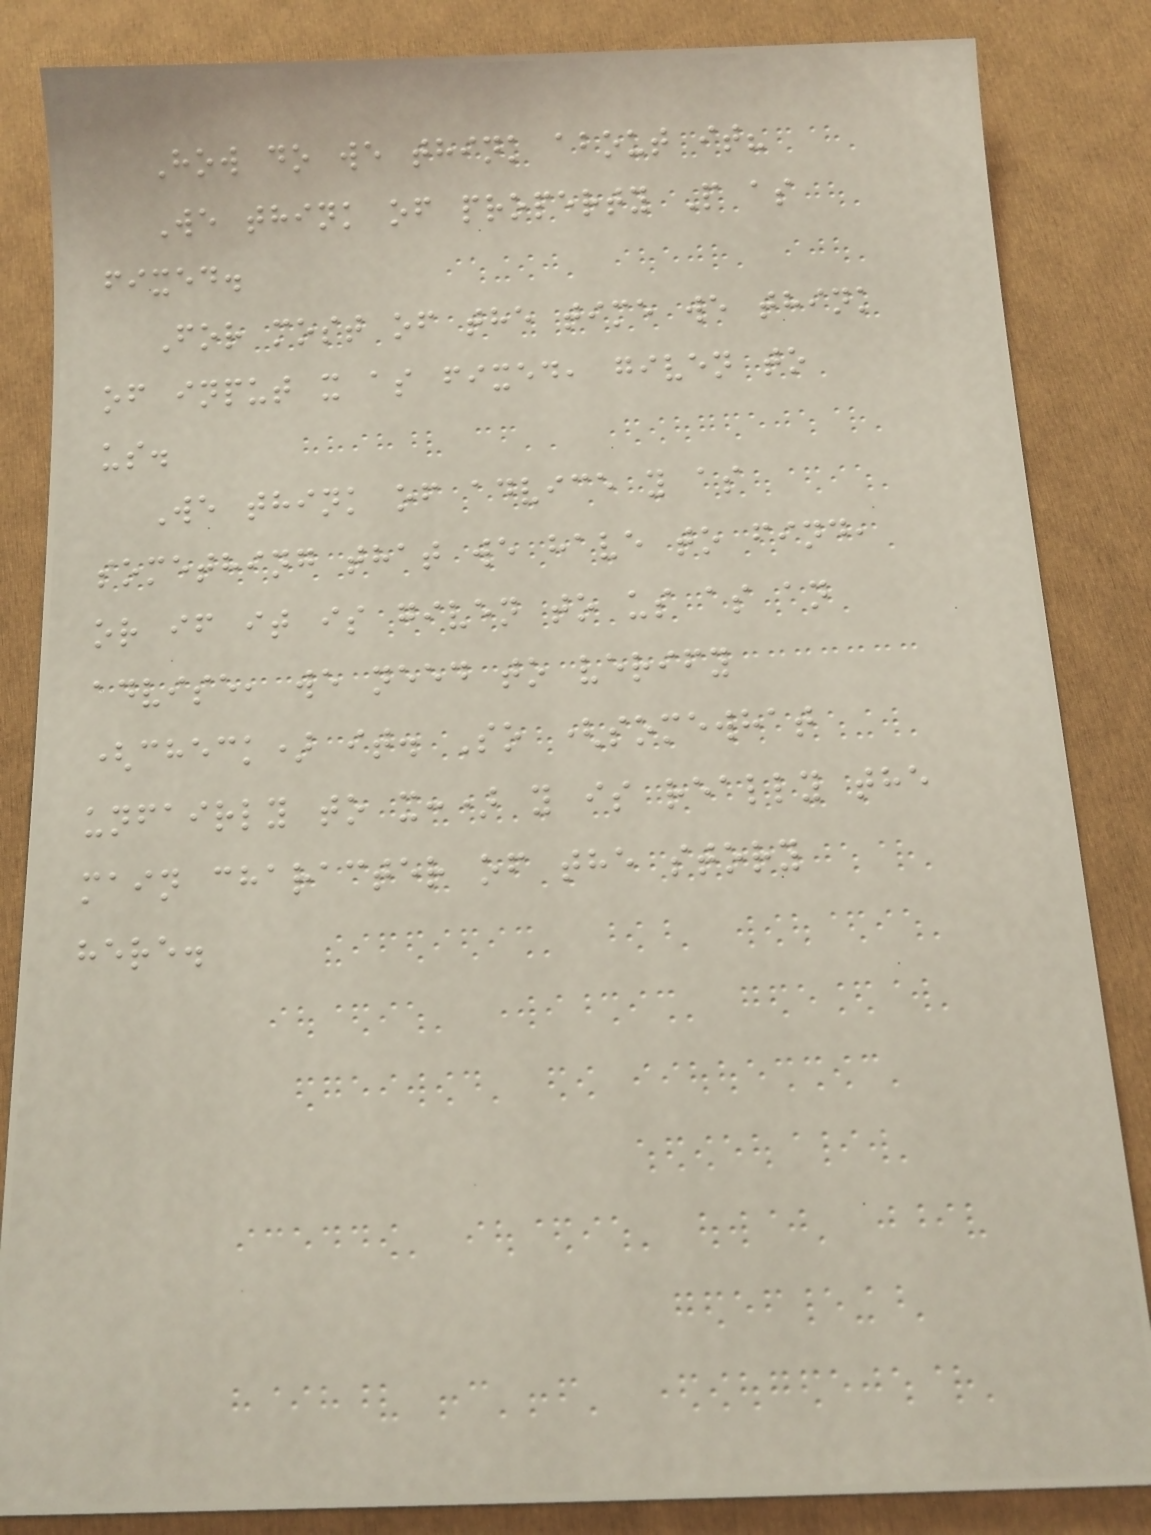How do we think about it?
We think of property P as
fixed.
For most of the time we think
of input x as fixed, given to
us.
We think of advice y as
something that we have to find,
or if it is given to us as an
advise, we need to verify
(check) it. So (somewhat
unfairly to x:) y is really the
main character of the story
here.
